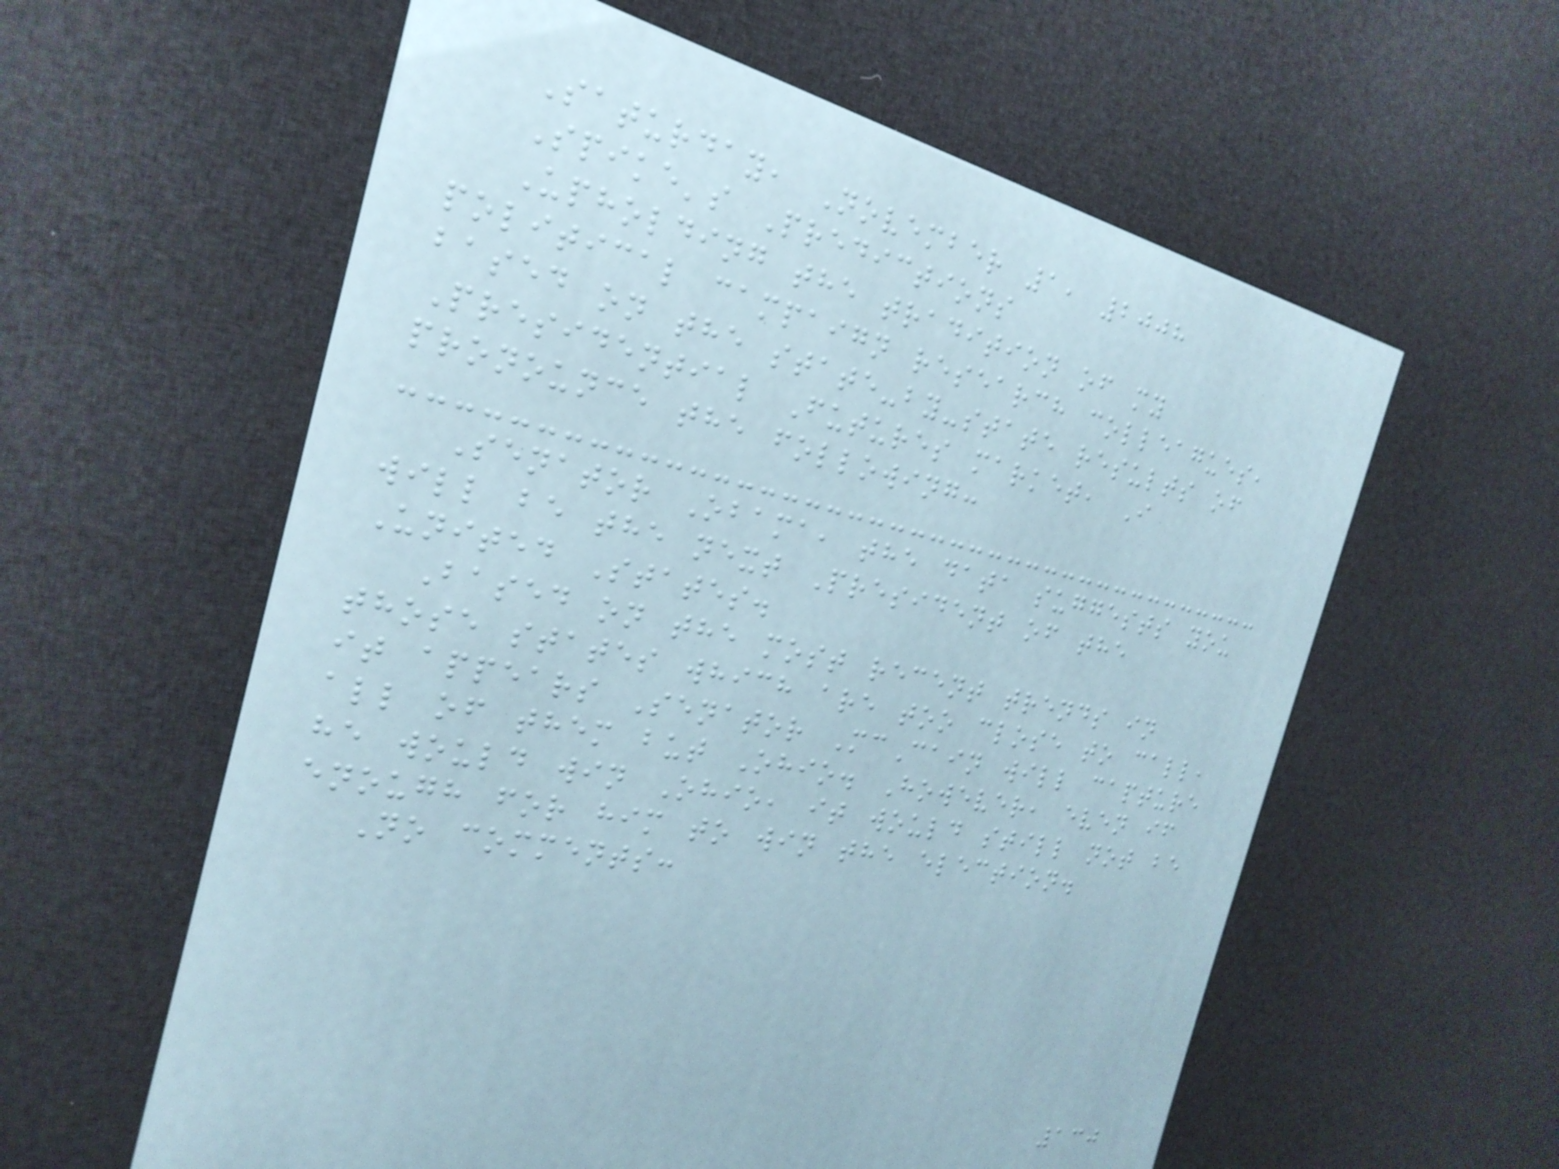Saturday, November 1, 2008
Spike's Predictions
Upholding the tradition of my
political campaign research colleagues,
based on the state-by-state results of
Presidential Futures market, I
pronounce the following:
Senator Obama, the data suggests you
will be the next President of the
United States.
Based on the most recent trends in
those states which are too close to call,
it appears Senator McCain will capture
all of them but Ohio. However, even if
he would win Ohio, it would still not be
enough for him to win the election.
No comments:
130
